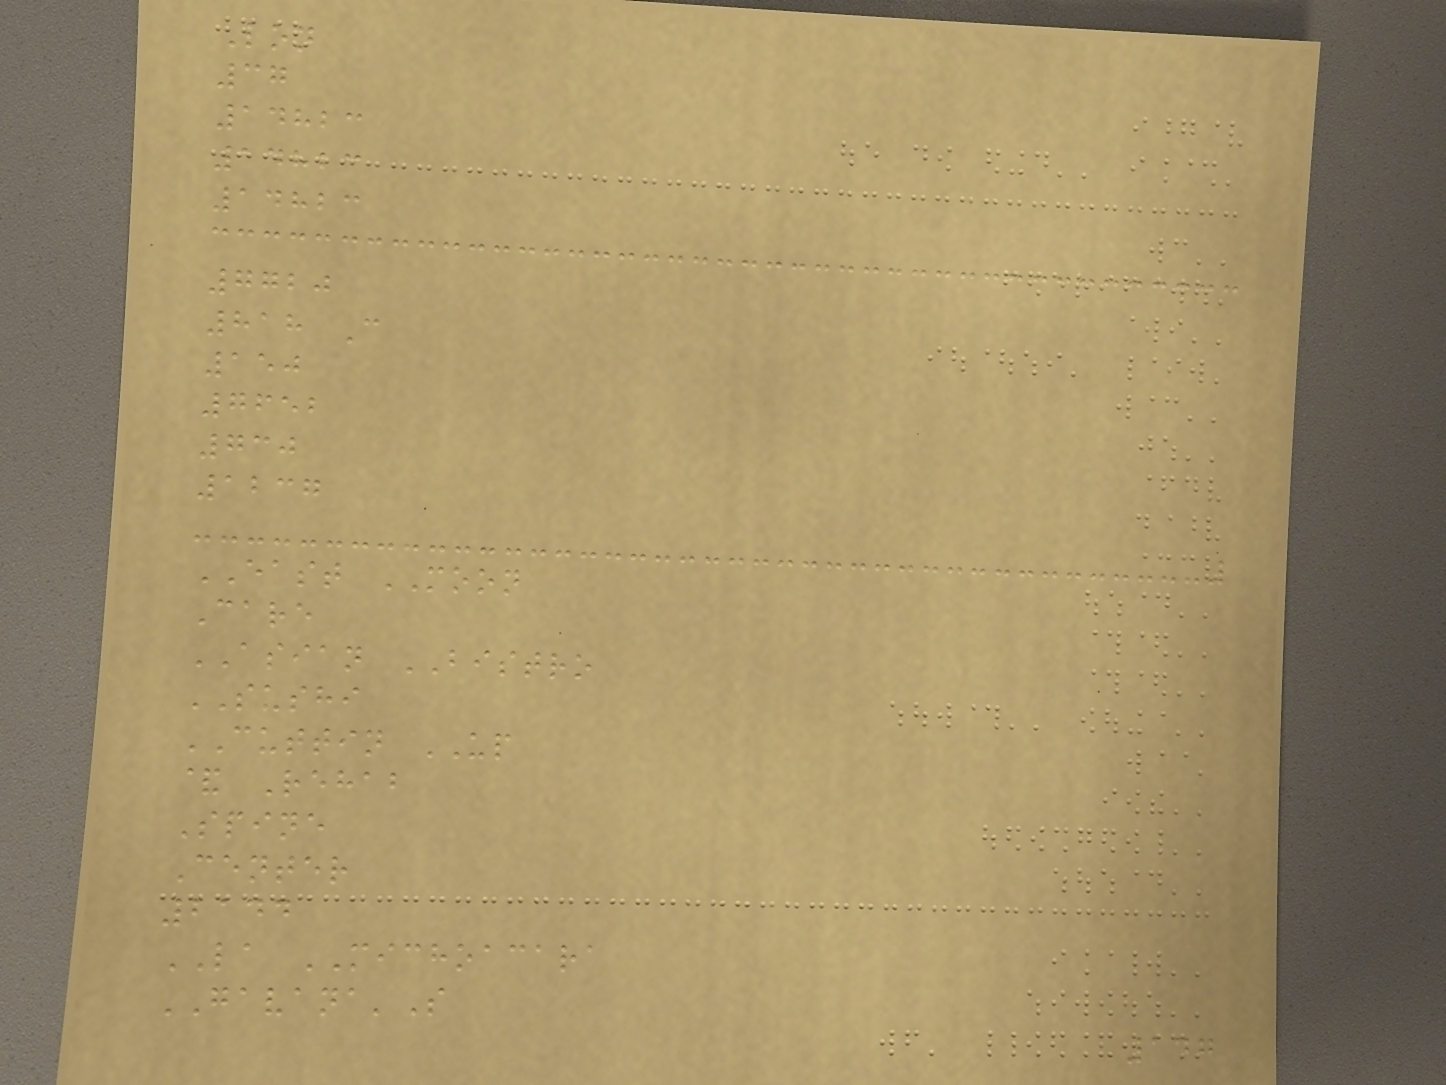Lon
37
14823
14823
14823
7720
818 C
150
7652
730
1237
EAST MOON
Care
ASIAN BISTRO
SUSHI
CUTTIN UP
& Rehab
Spine
Center
2144
LA MICHOACARA
GAVANA'S
147
